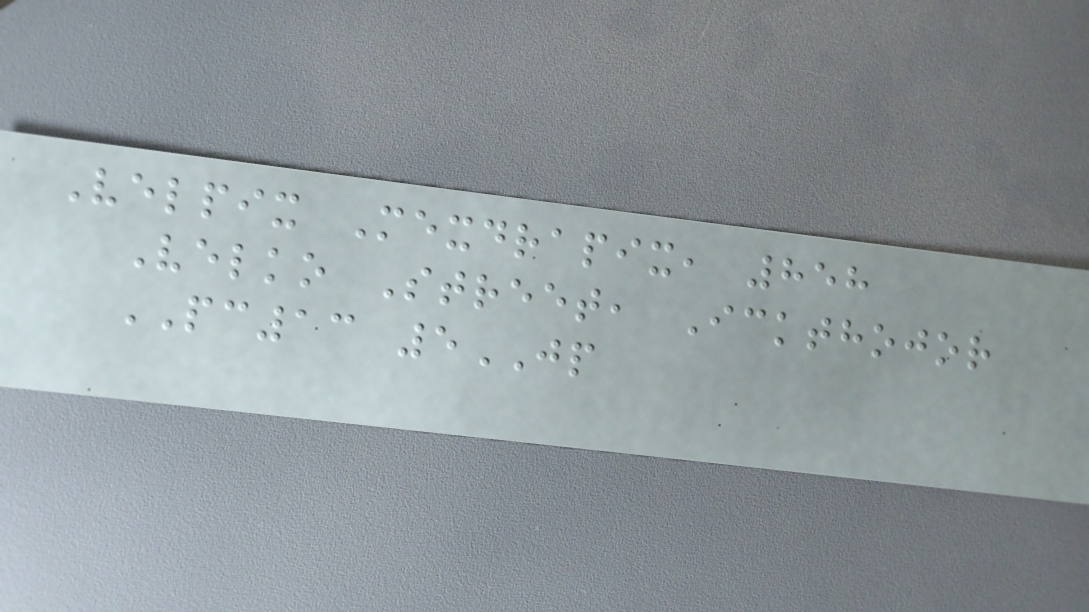Velpix Mexdrapix, 858
Velko Street, Ickthojor
PC13 5JP
